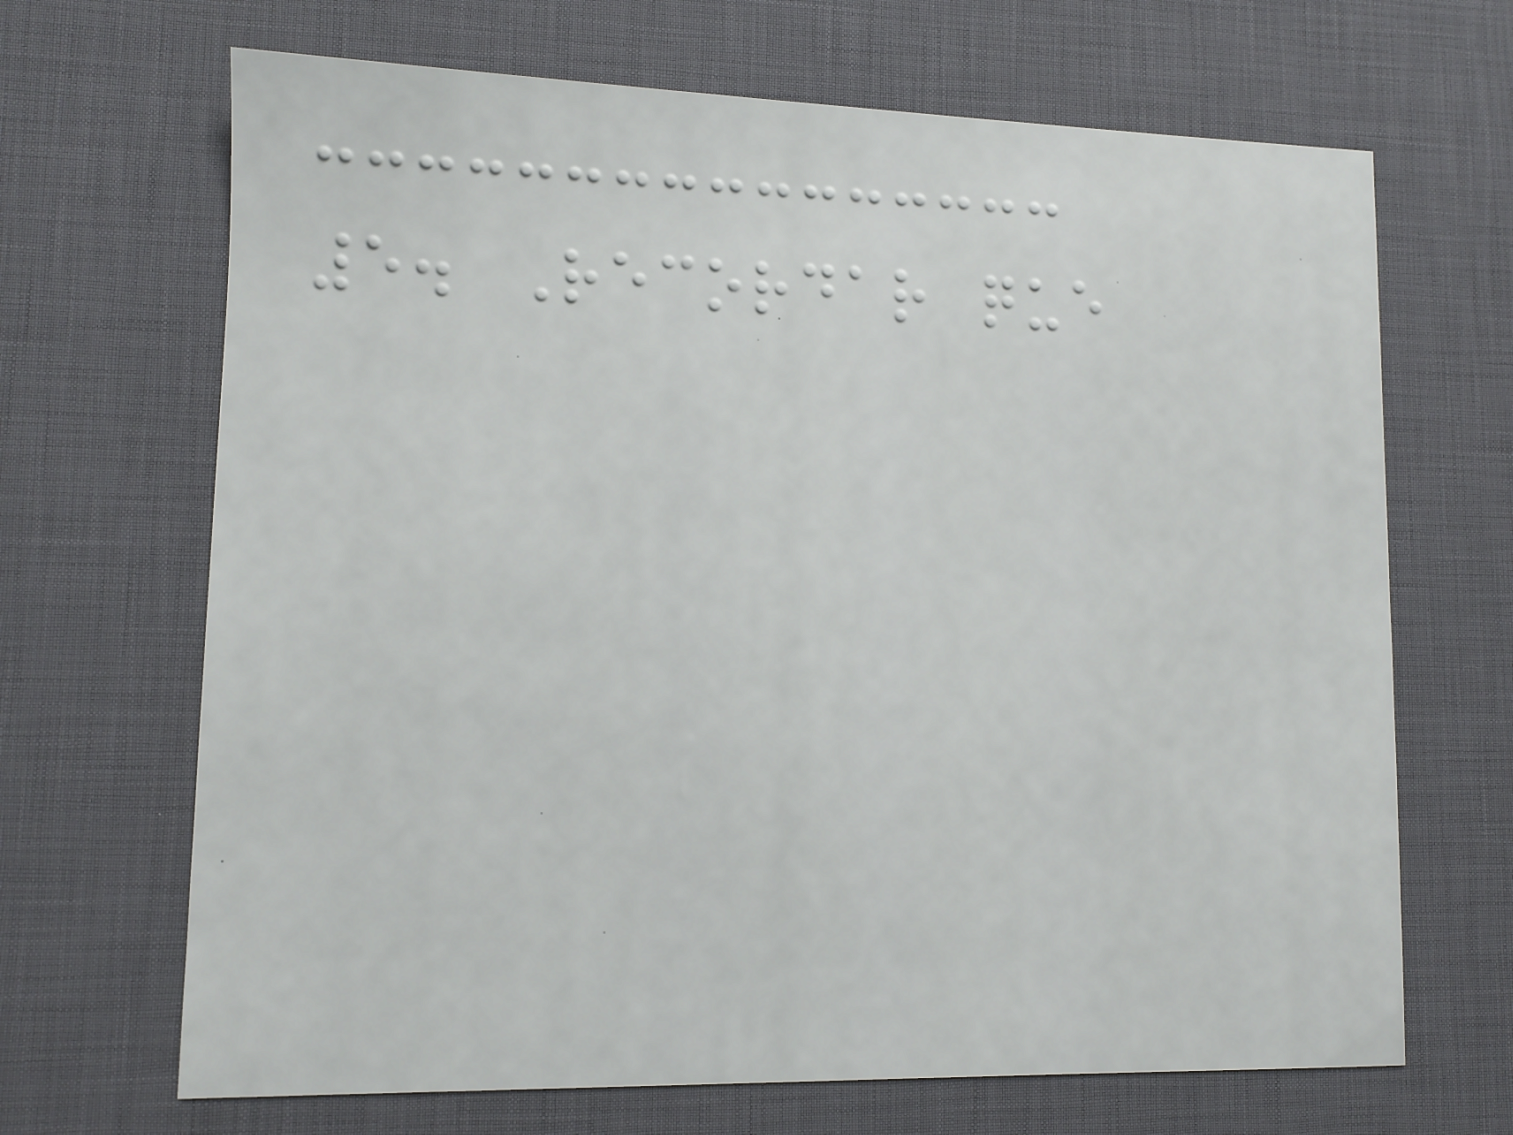5. Recordar que
